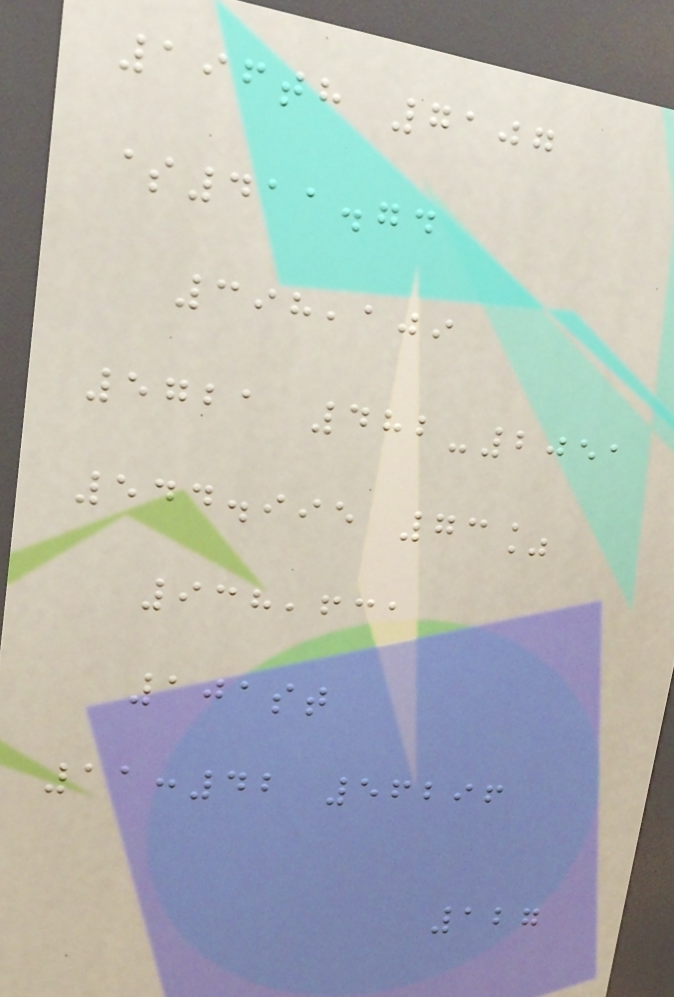196th 7107
$411.74
398,109
5721 482-2051
544.995 73%
938,631
101st
11:42 56296
127
